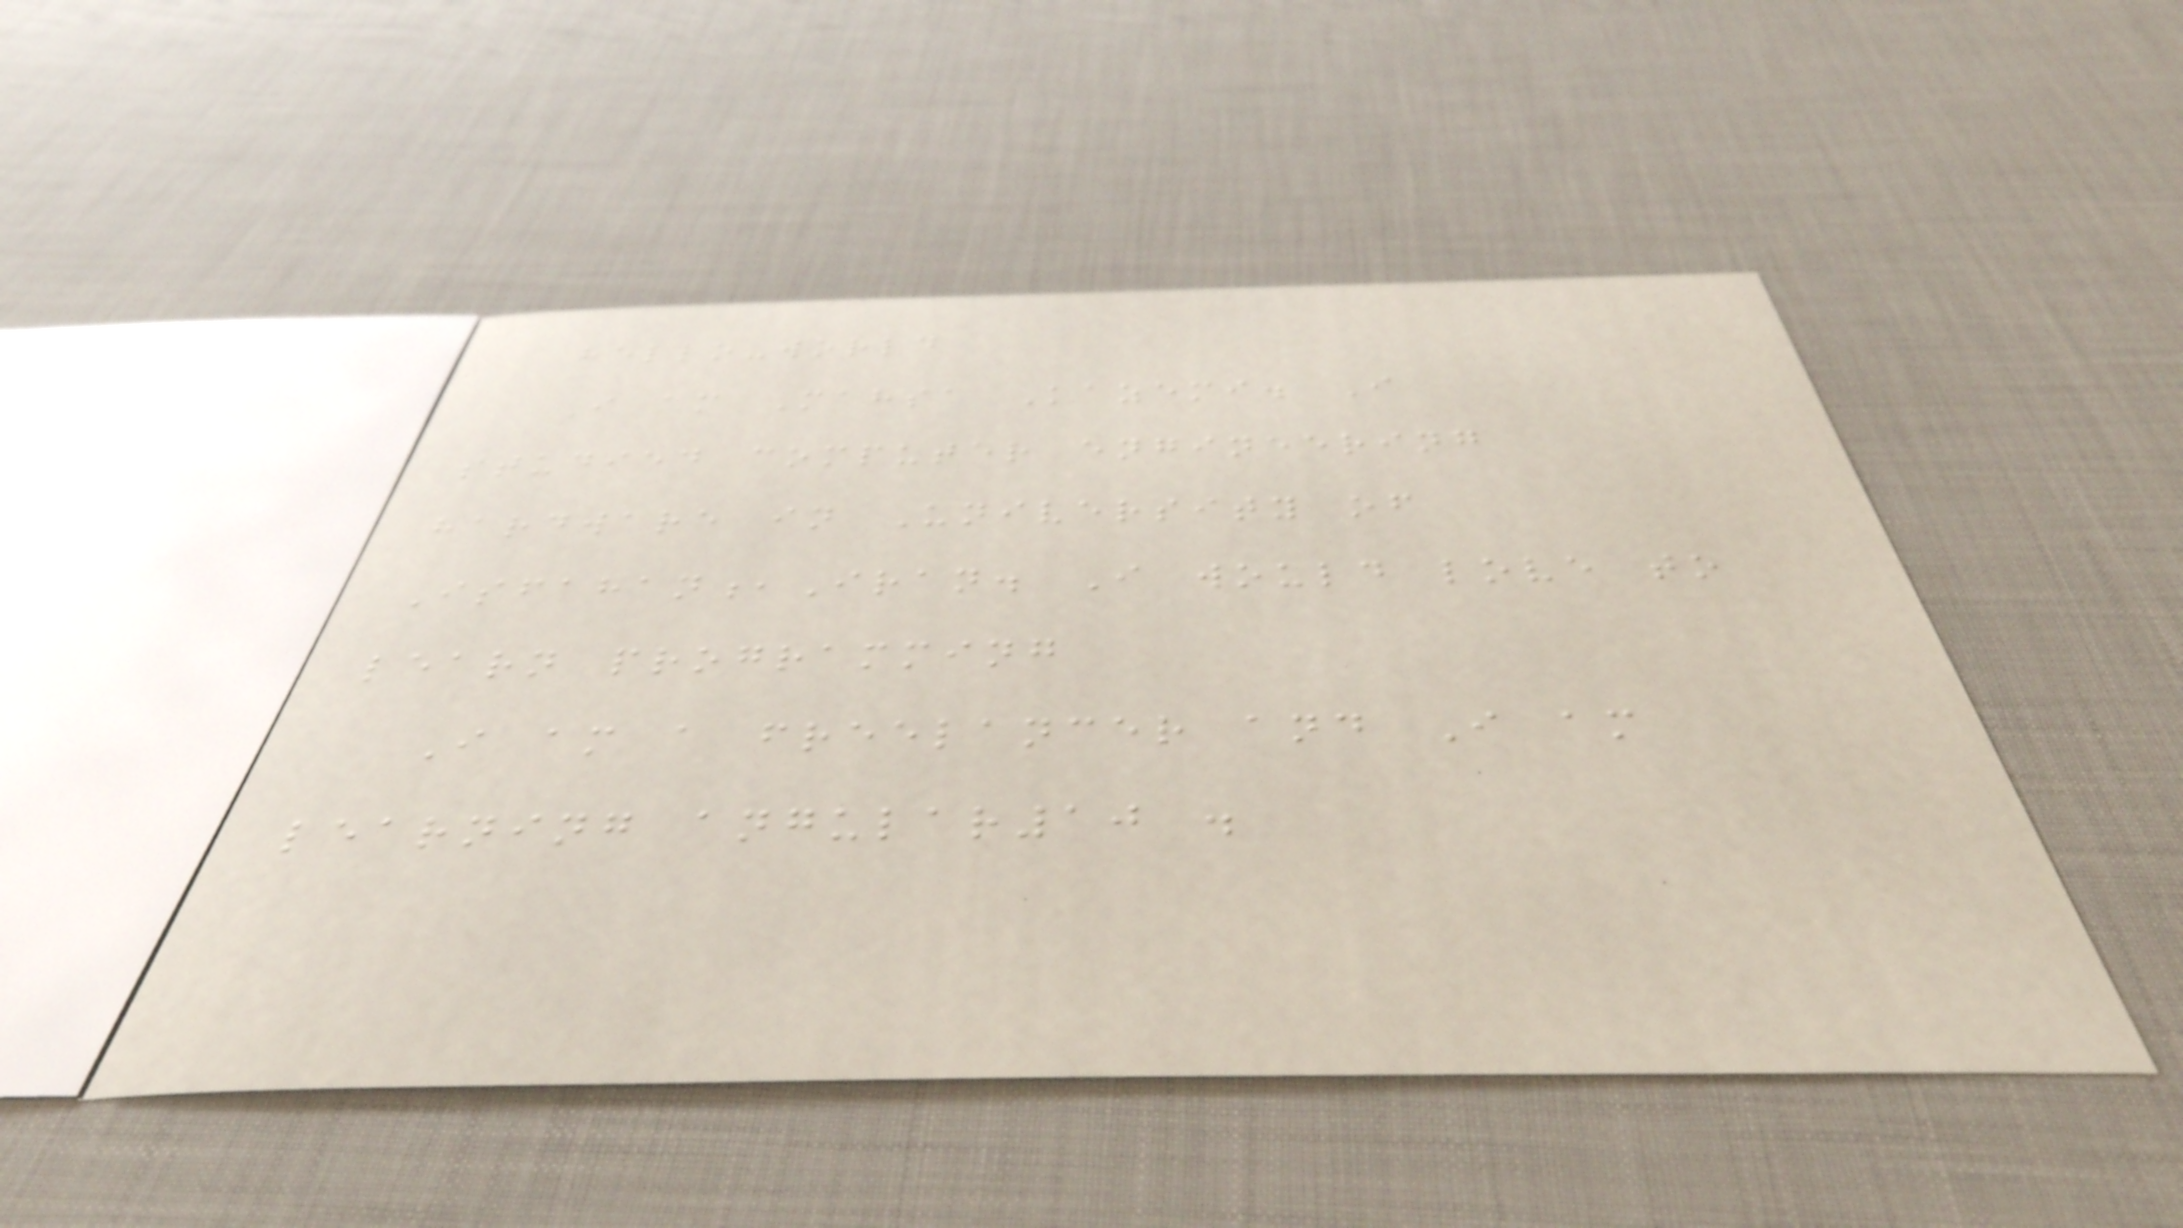hello-world
I am Mahsa Kazemi. I
studied computer engineering
hardware in University of
Isfahan,Iran. I would love to
learn programming
I am a freelancer and I am
learning angular10 .
